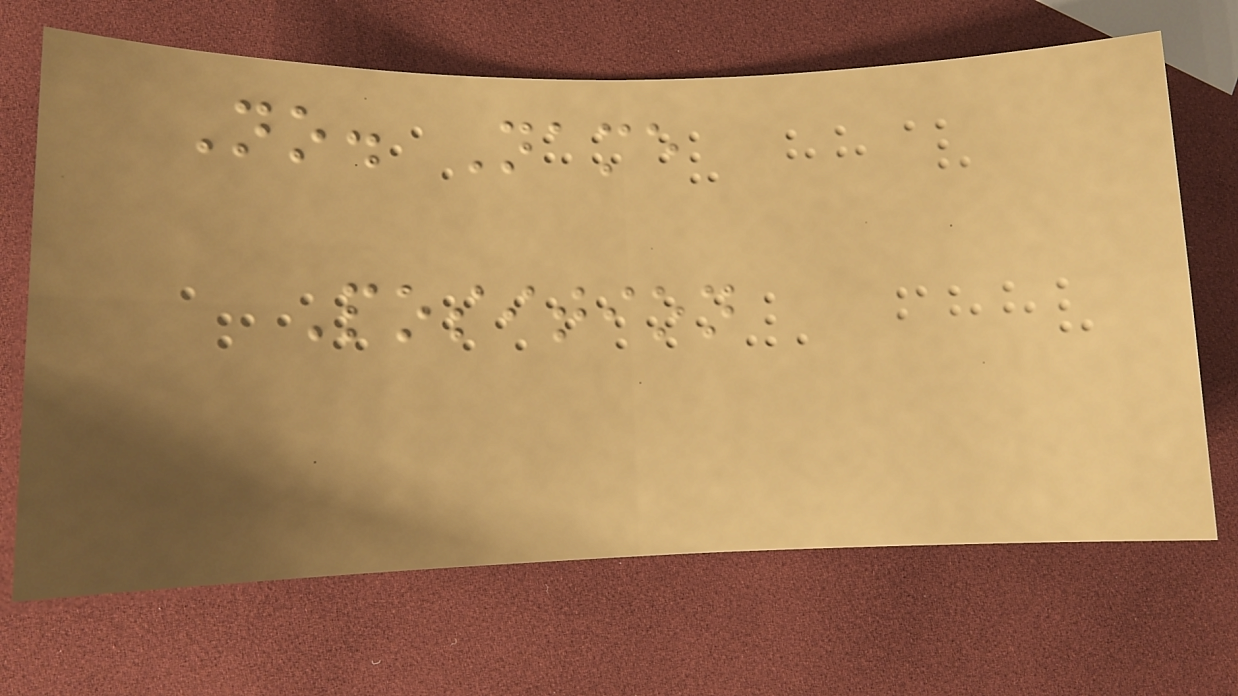No. Name
Position
